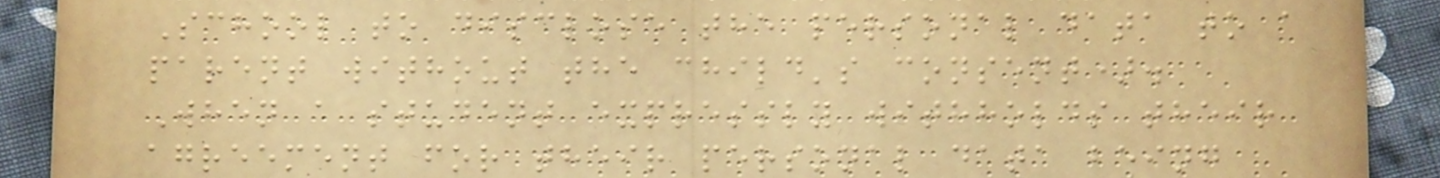School to disclose the personal data to a
parent without the child's consent).
When a student expressly withholds their
agreement for their personal data being
